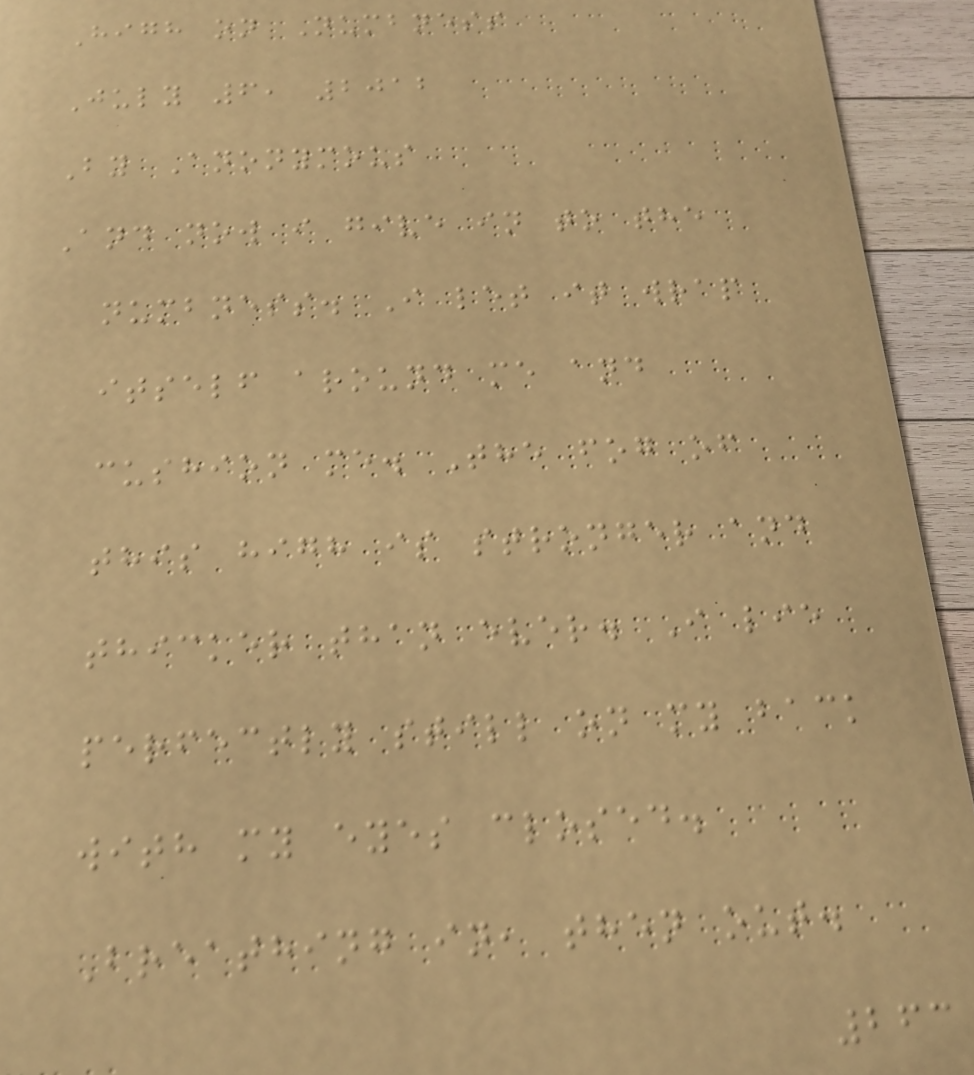High on Numbness
July 6, 2012
By Anonymous
And now i give in to the
numbness. I let it wrap
itself around me and
cushion me. The fog of
this high is stronger and
thicker than ever. I lie
perfectly still on my back
with my eyes closed.
Breathing in, then out.
263
